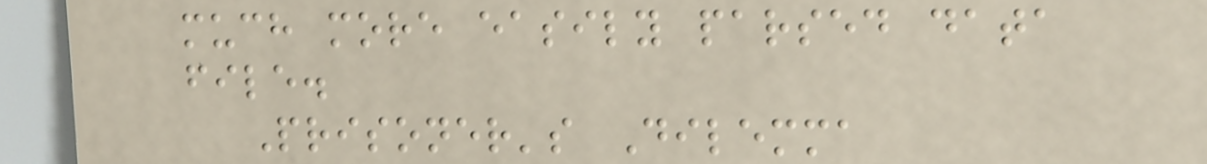much more easily parsed data
file.
Prisoner's Dilemma
